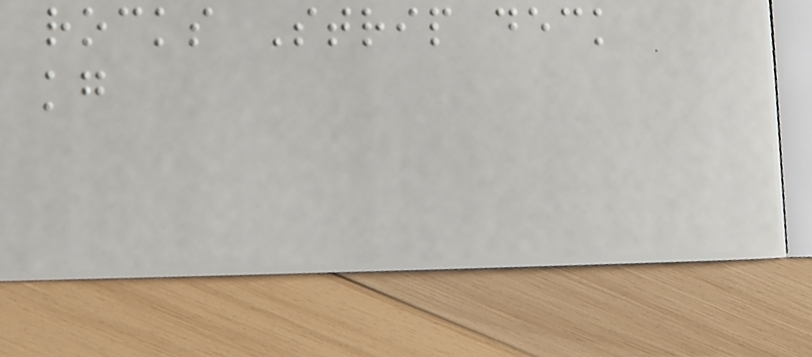rocks Strip deck
kg
